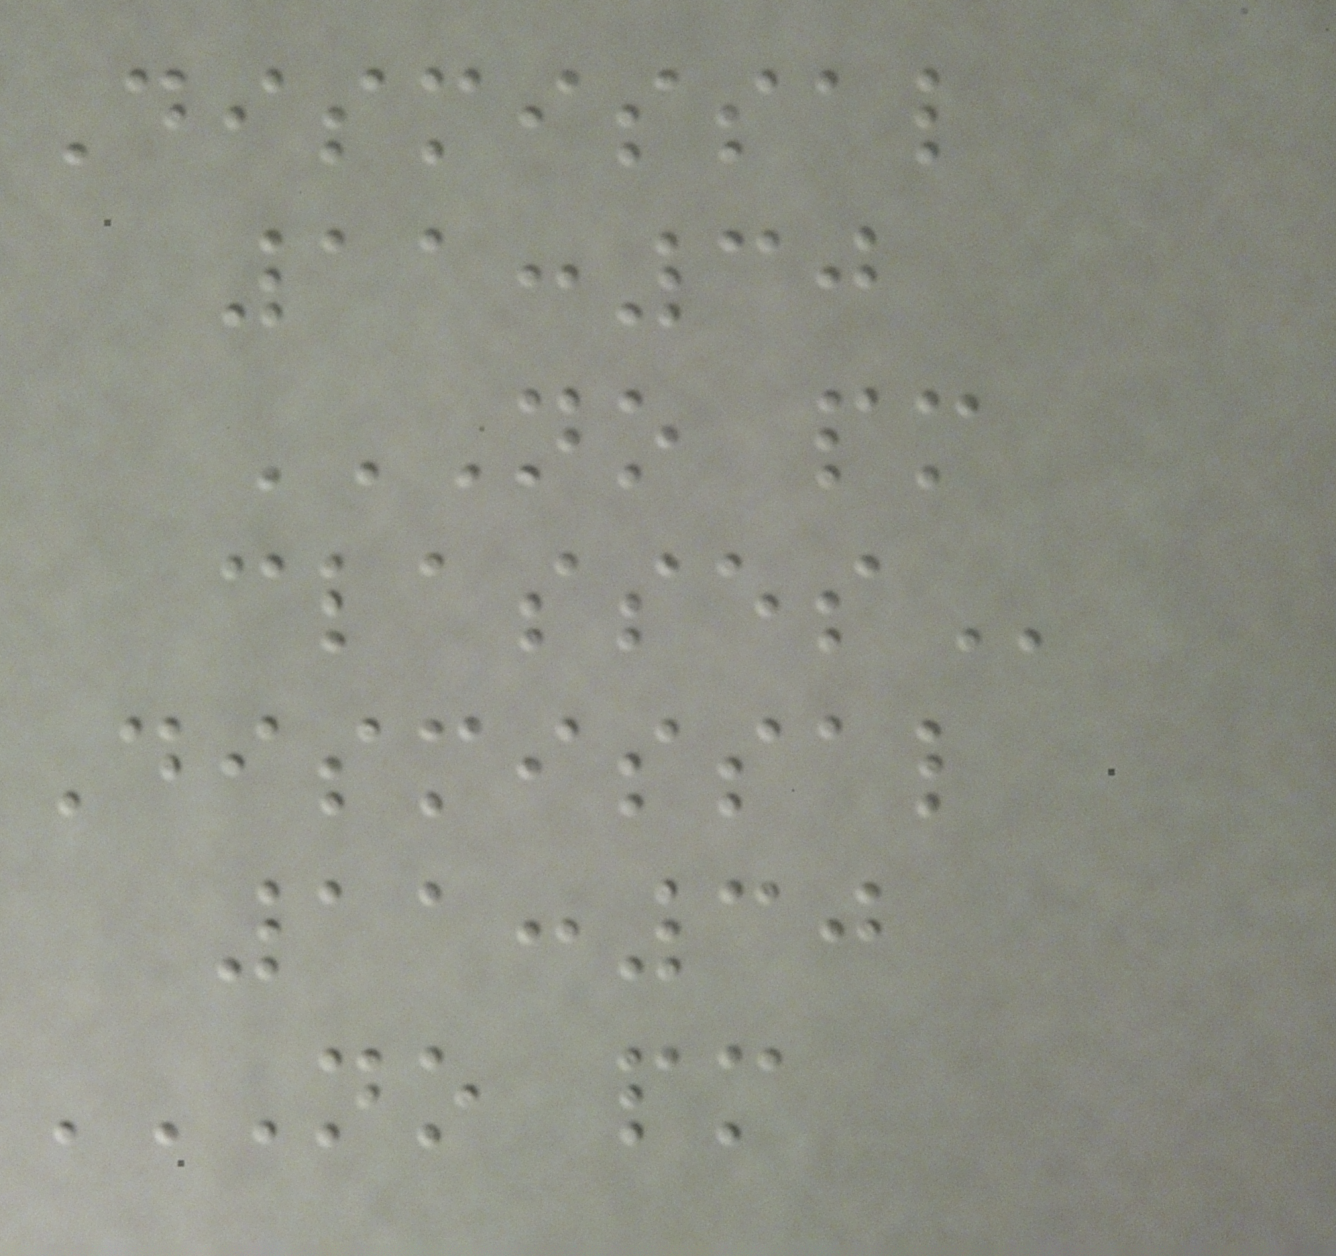Dismissal
11:30
NO PM
CLASSES
Dismissal
11:30
NO PM
